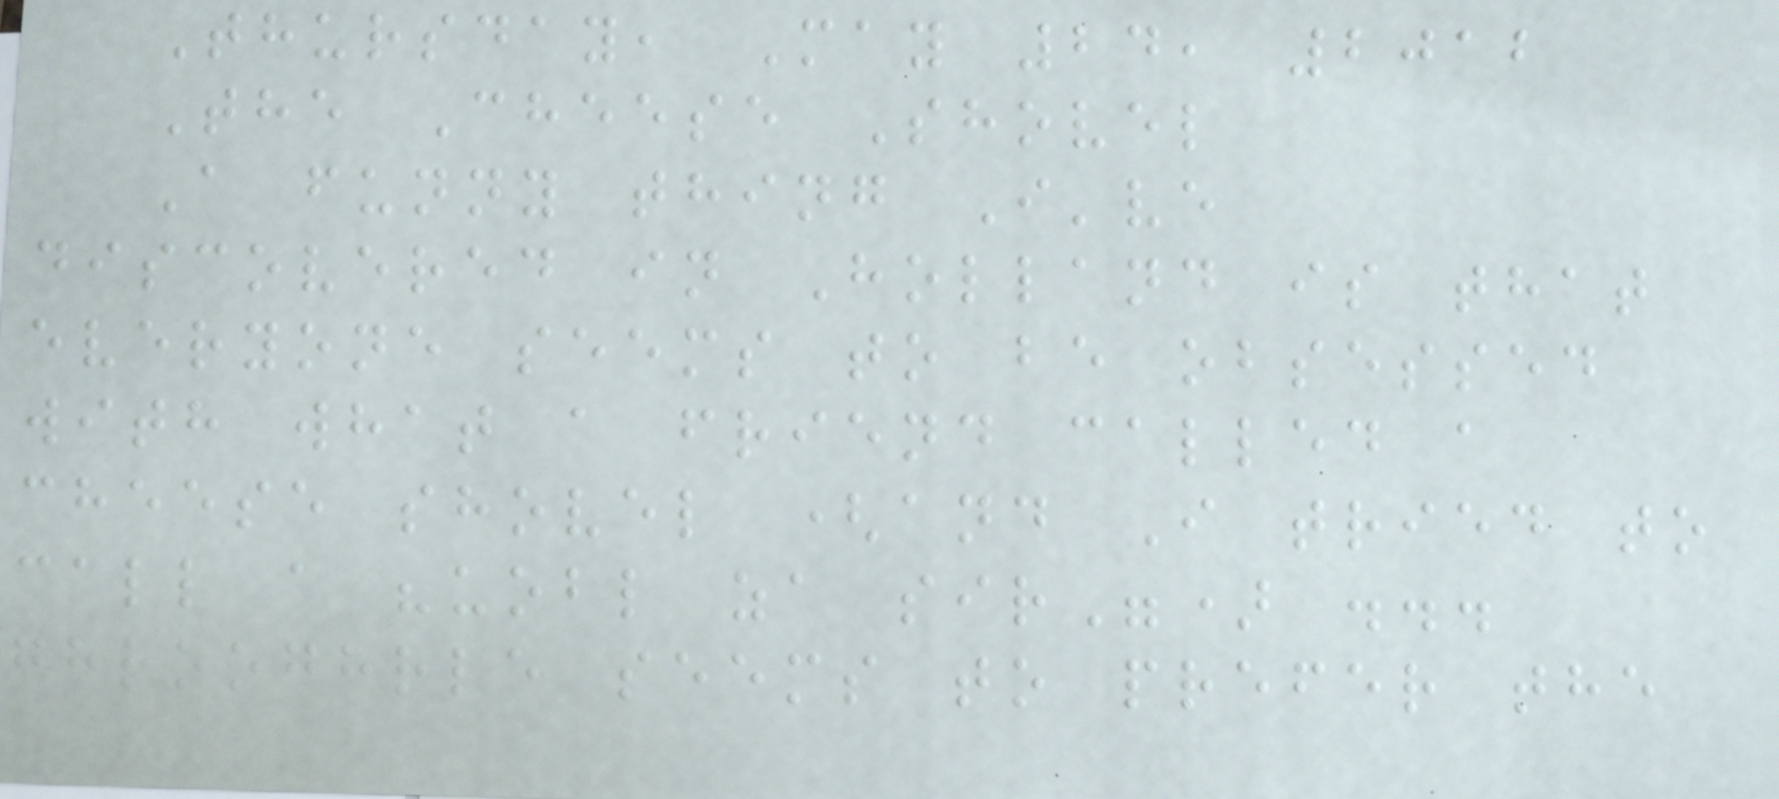Thursday, May 24, 2012
The Cheese Shovel
A funny thing I've
discovered in Holland is that
everyone seems to be obsessed
with what a friend called a
cheese shovel (and I tried to
call a "uobl za sir") ...
ghrooghrle seems to prefer the
